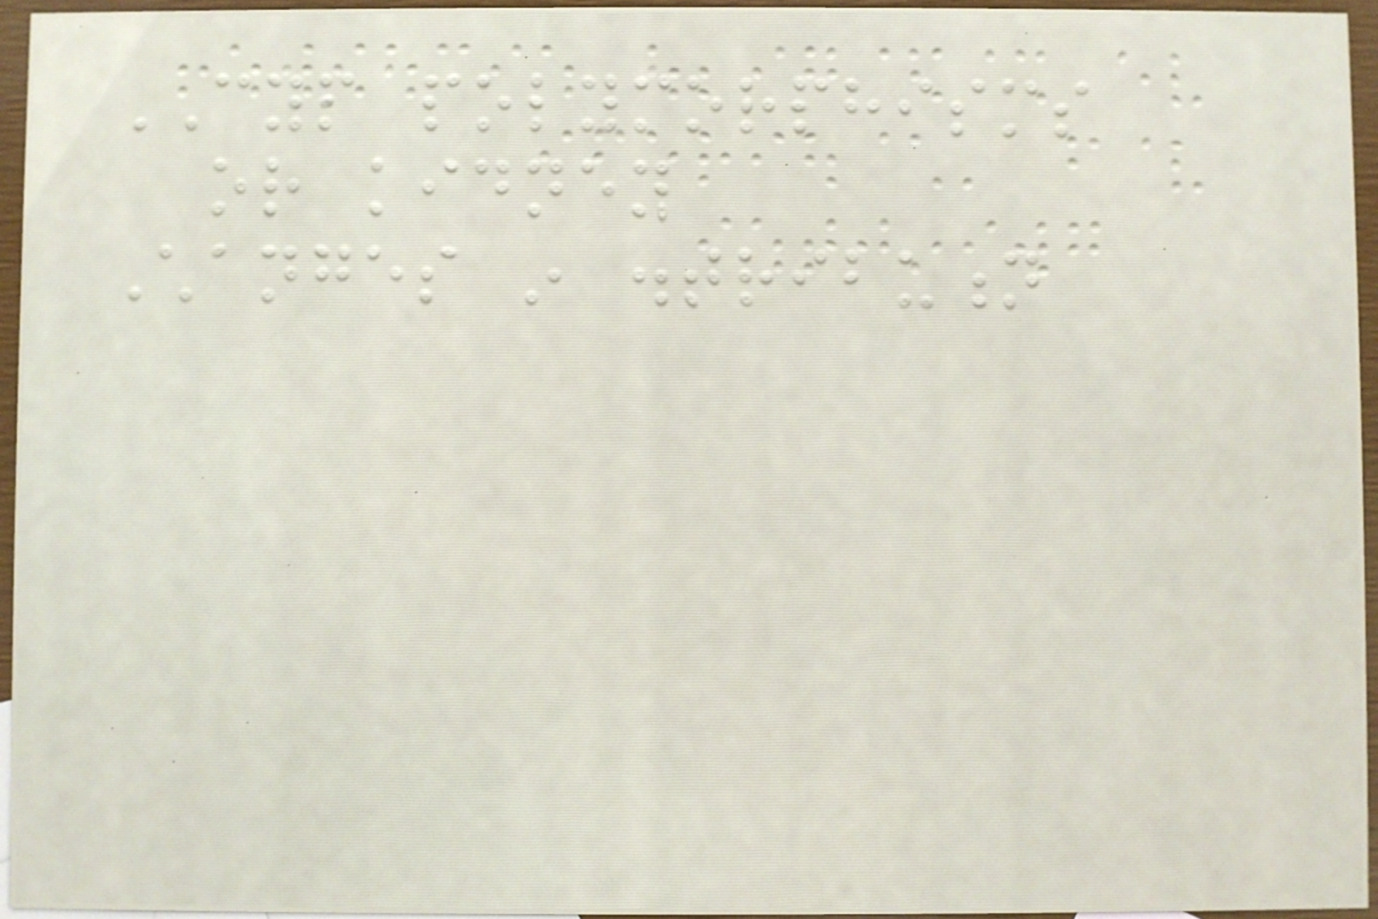CYP polymorphisms
or kidney
Changes in distribution
